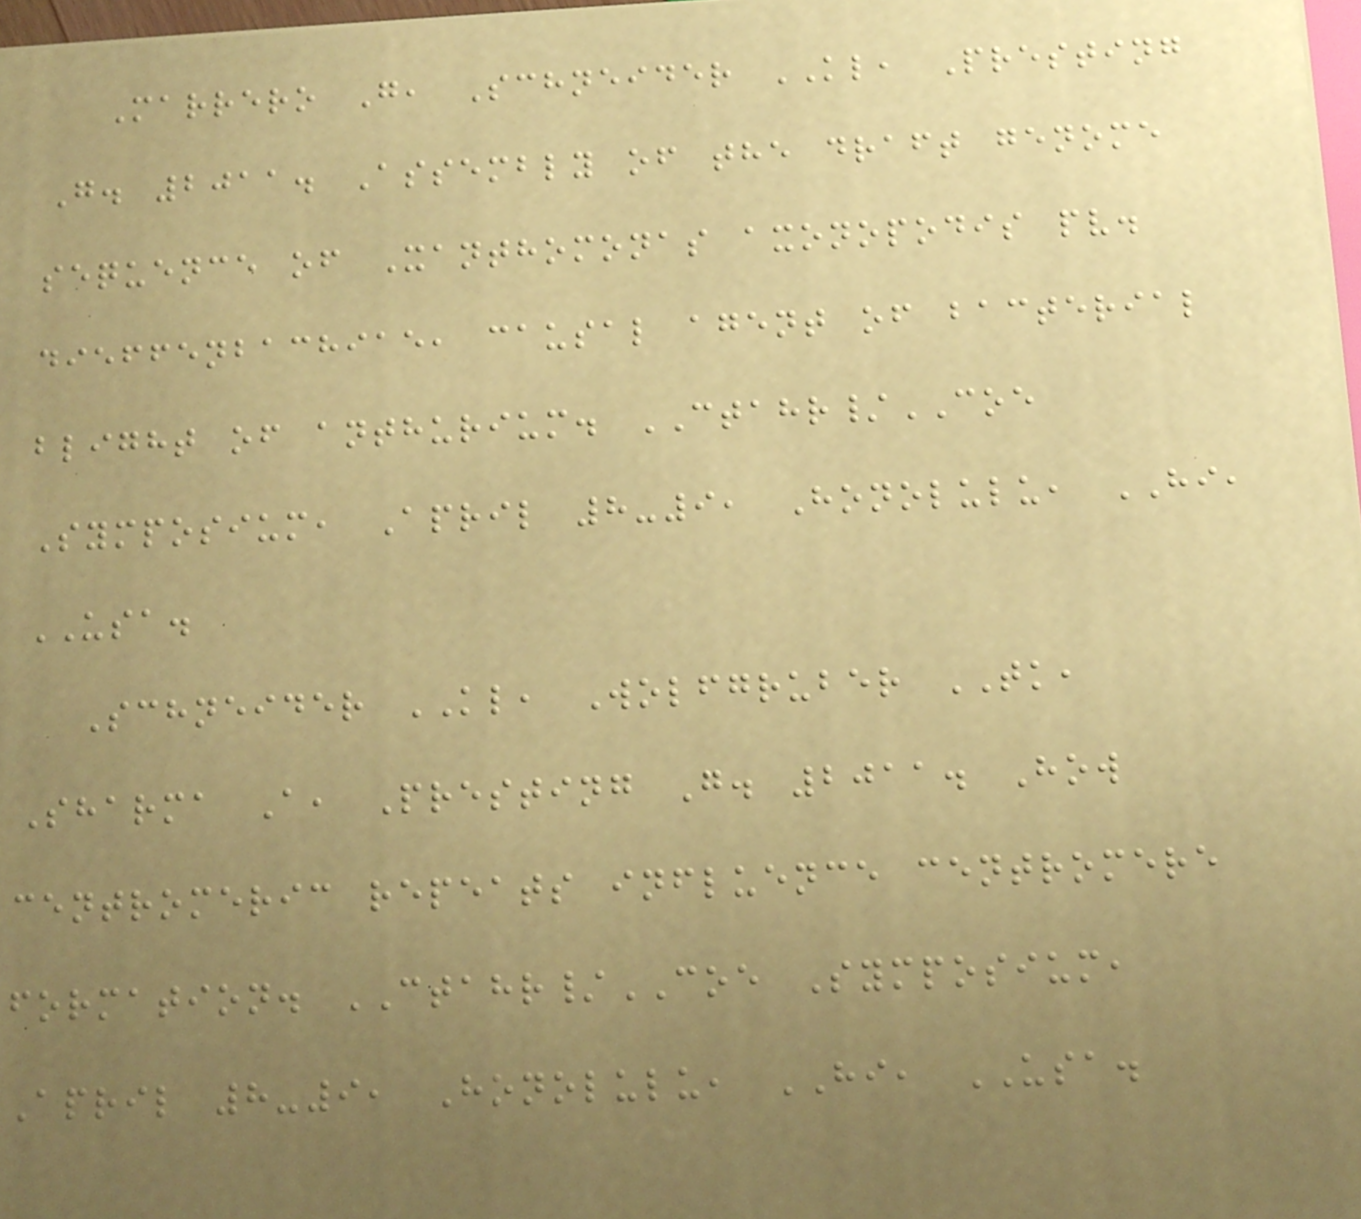Marrero G, Schneider KL, Presting
G. 2011. Assembly of the draft genome
sequence of Xanthomonas axonopodis pv.
dieffenbachiae, causal agent of bacterial
blight of anthurium. CTAHR/COE
Symposium, April 8-9, Honolulu, HI,
USA.
Schneider KL, Wolfgruber TK,
Sharma A, Presting G. 2011. How
centromeric repeats influence centromere
formation. CTAHR/COE Symposium,
April 8-9, Honolulu, HI, USA.
